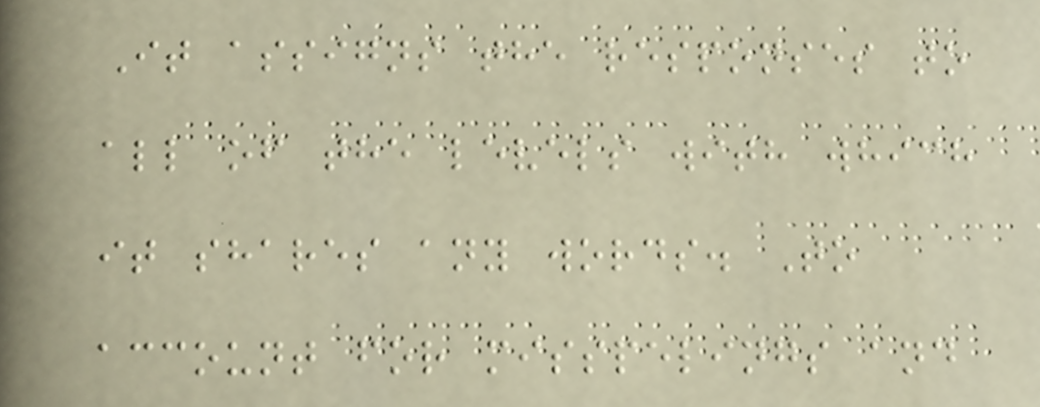It assigns the responses to
all of the levels with which
it shares any words. To
account for misspelings and
